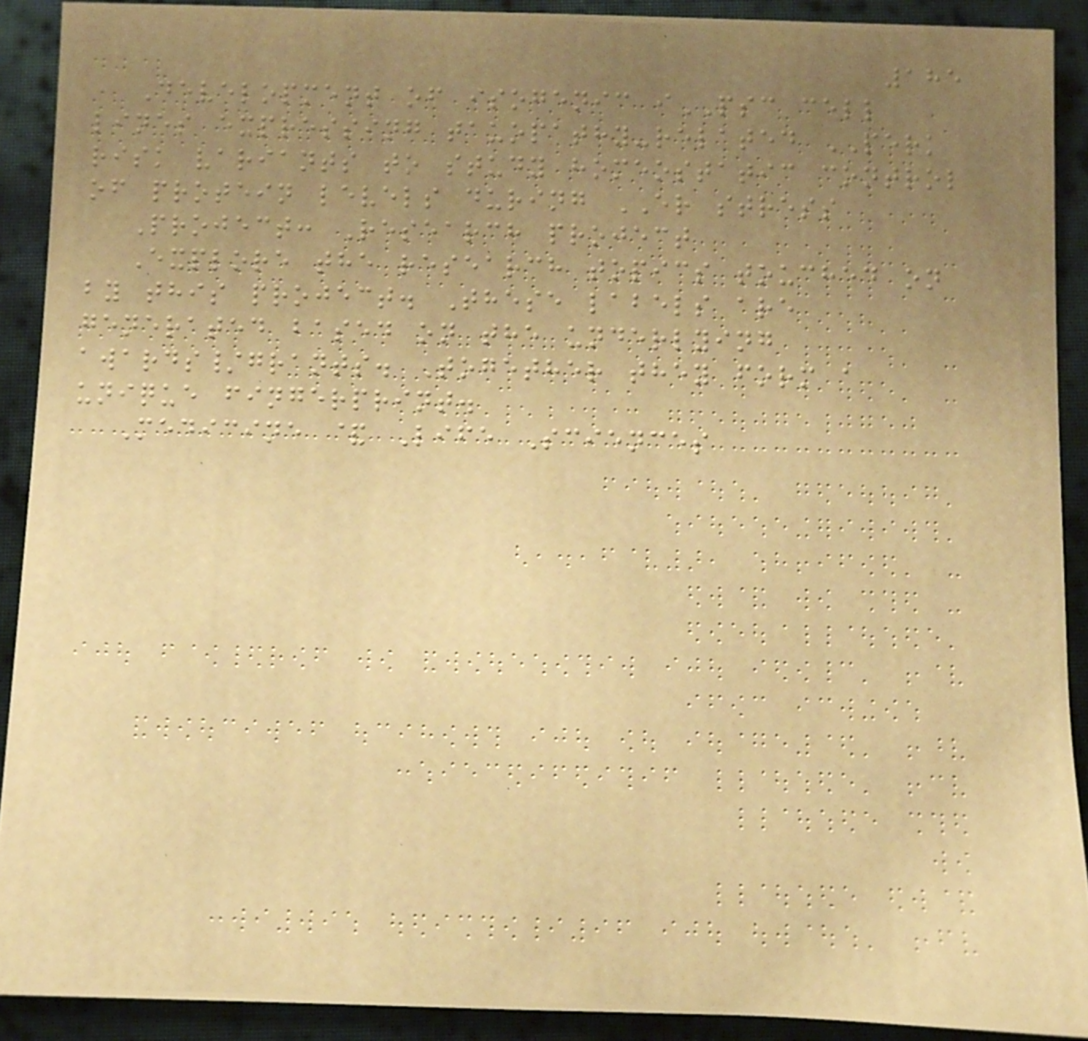185
Development of isogenic iPSC cell
lines expressing tauopathy-related PERK
risk variants to study homeostatic control
of protein levels during ER stress
Project: Research project
Explore the research topics touched on
by this project. These labels are
generated based on the underlying
awards/grants. Together they form a
unique fingerprint.
Medicine & Life Sciences
